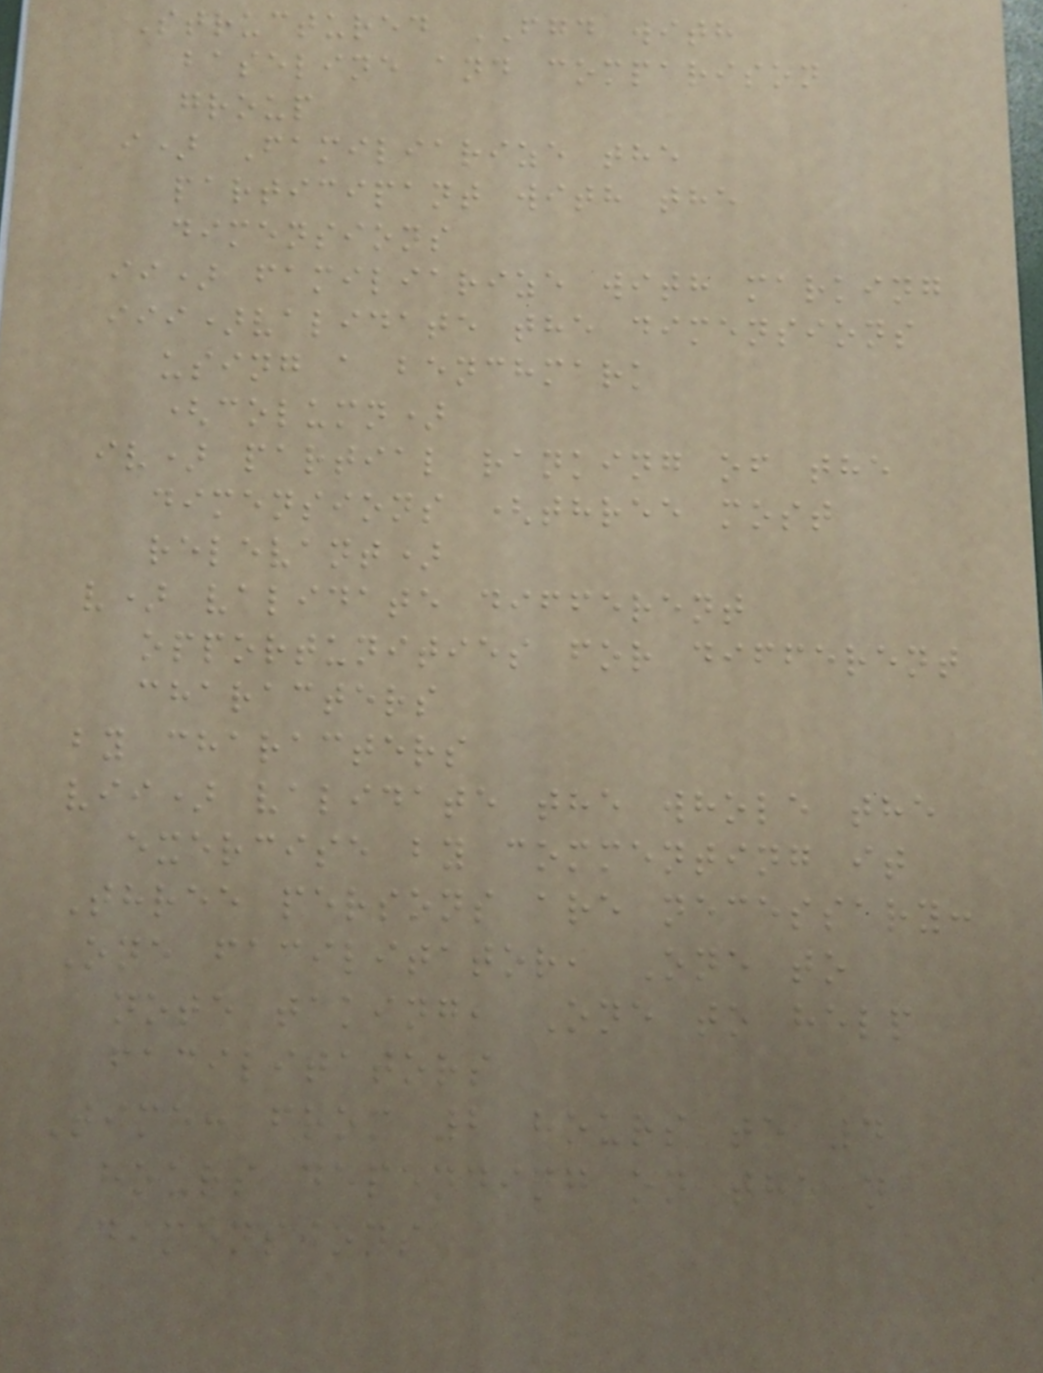Structured FGD with
baseline and comparison
group
i) Familiarize the
participant with the
dimensions
ii) familiarize with marking
iii)validate the dimensions
using a benchmark
(column)
iv) partial ranking of the
dimensions (three most
relevant)
v) validate different
opportunities for different
characters
by characters
vii) validate the whole the
exercise by commenting it
Three persons are necessary:
One facilitator, One to
note taking, One to help
facilitators
Time: from 2 hours to 4
hours depending on the n
dimensions
